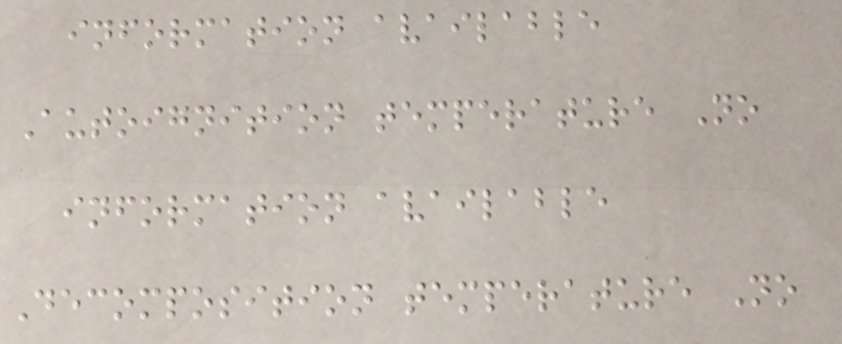information available
Autoignition temperature No
information available
Decomposition temperature No
